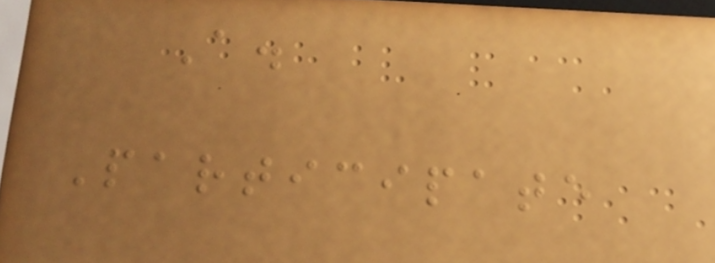A.
Participate
